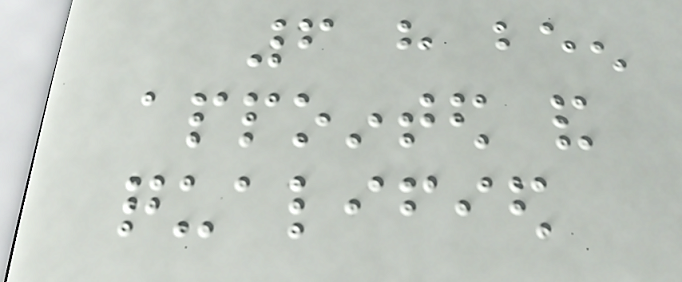6 have been
appointed and
qualified
